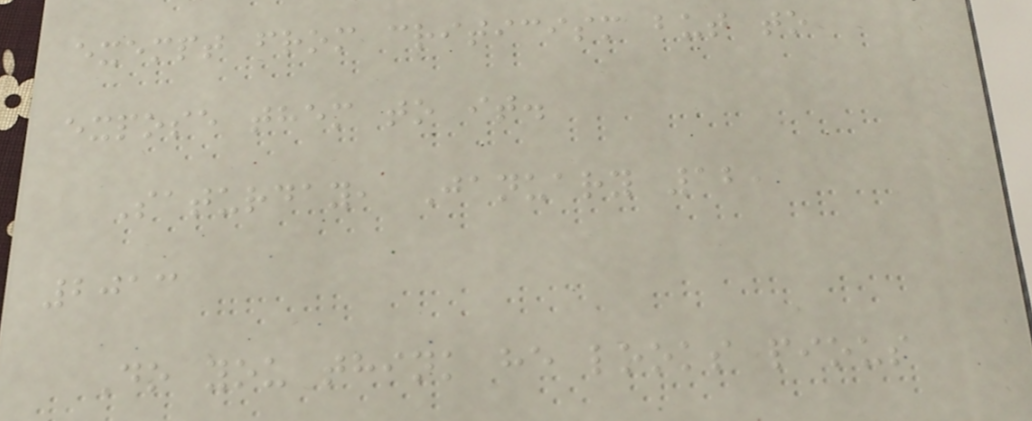exempt from criticism but to
expose them to it.
Saturday, January 12,
2013
Do you think he looks pious
